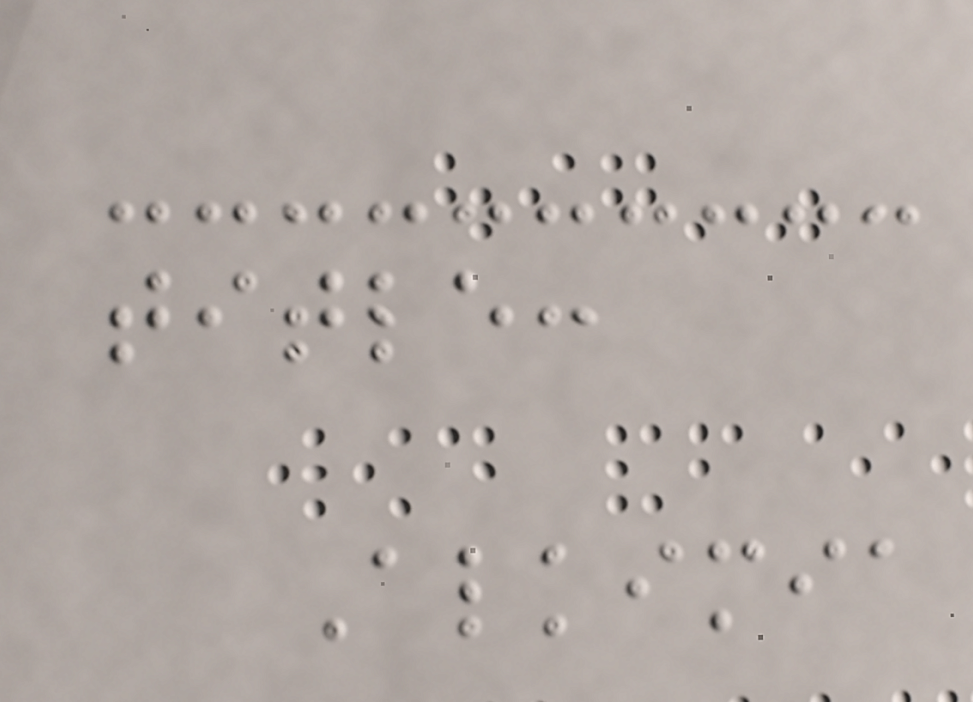title:
Alkimia
